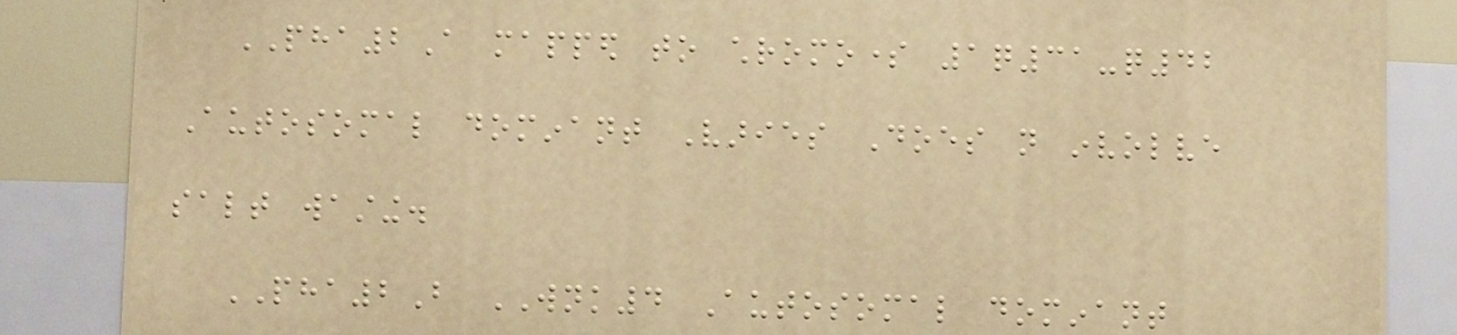PHA2A mapped to chromosome 1q31-q42
Autosomal dominant Varies Does not involve
salt wasting.
PHA2B WNK4 Autosomal dominant
